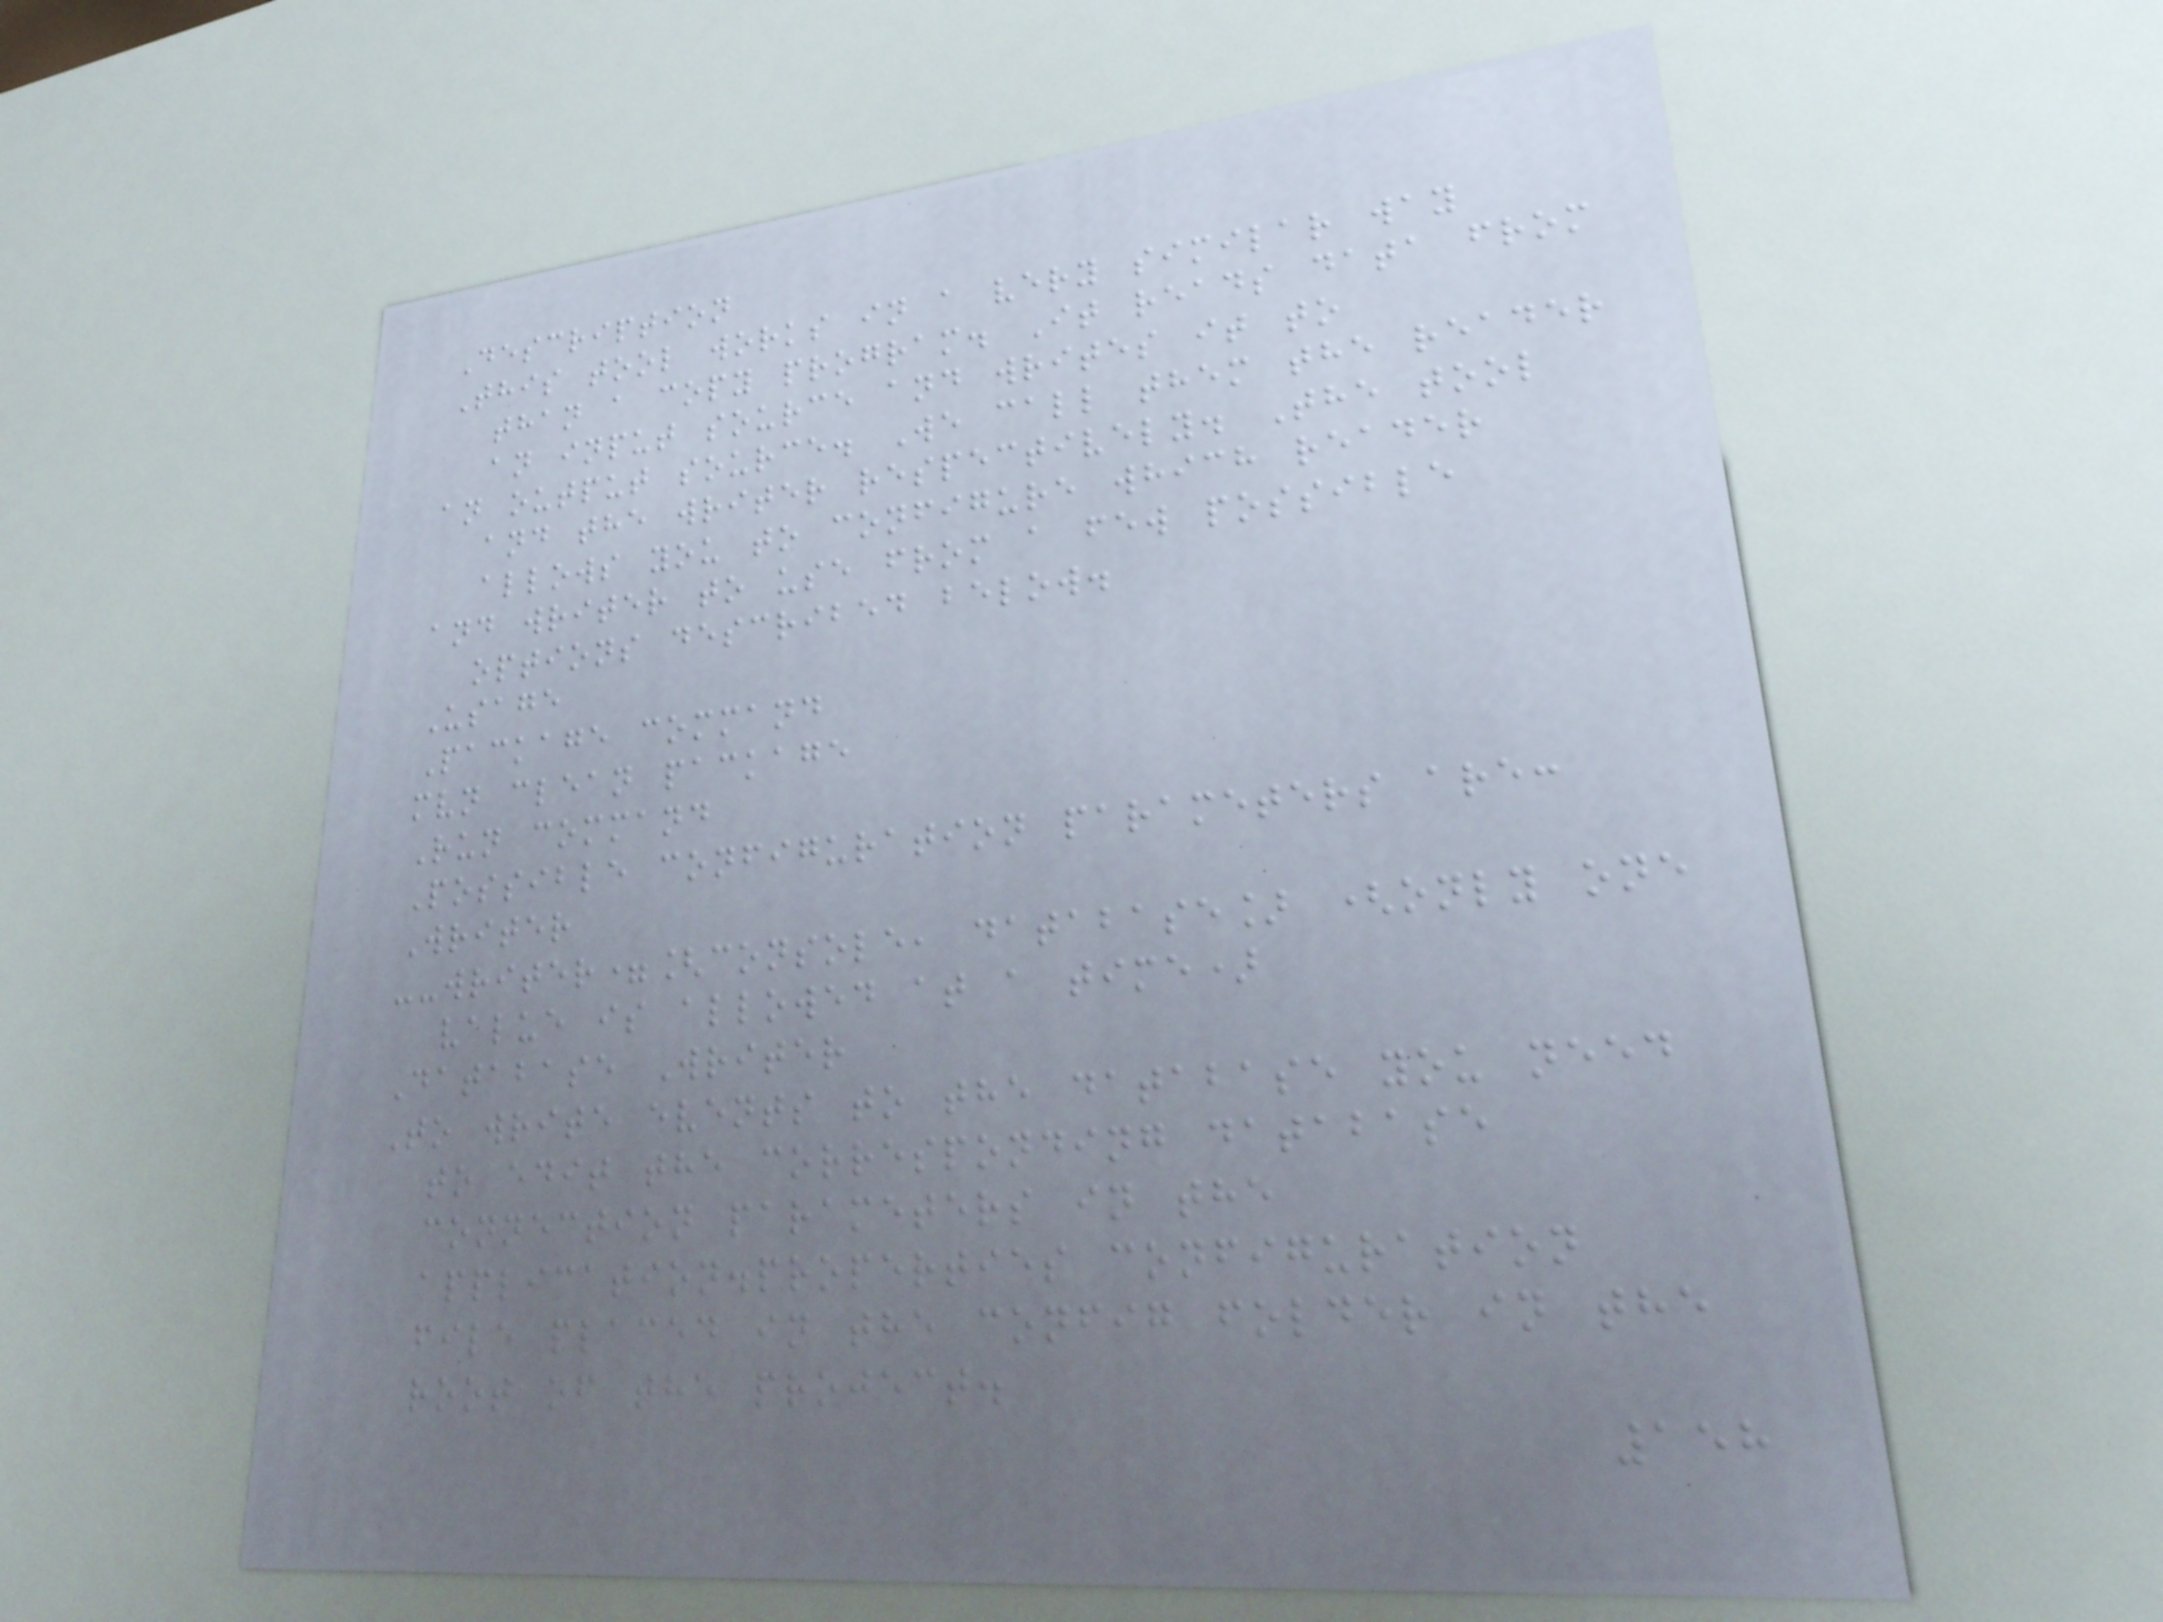Description
This tool works in a very similar way
than a copy program. It reads data from
an input source and writes it to
an output source. We call them the reader
and the writer respectively. The tool
allows you to configure which reader
and writer to use from a few possible
options described below.
Usage
Package command
mvn clean package
Run command
Possible configuration parameters are:
Writer
--writer=[console, database] (only one
value is allowed at a time)
Database Writer
To write events to the database you need
to edit the corresponding database
connection parameters in the
application.properties configuration
file placed in the config folder in the
root of the project.
158
